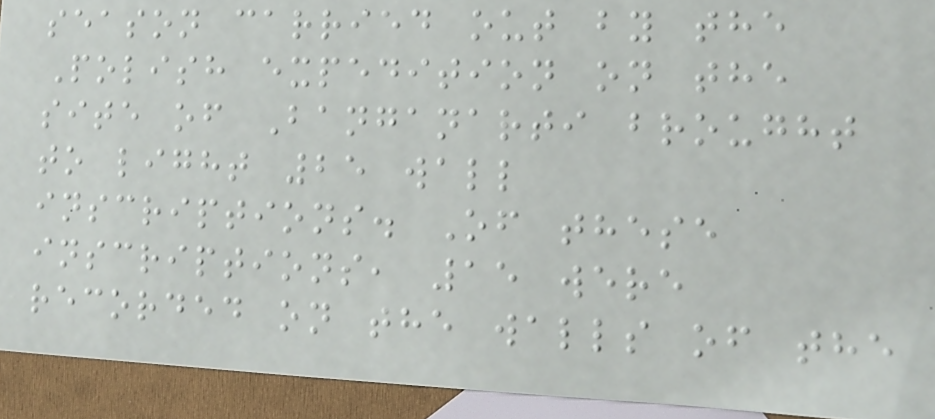season carried out by the
Polish expedition on the
site of Banganarti brought
to light 25 wall
inscriptions. Of these
inscriptions, 15 were
recorded on the walls of the
